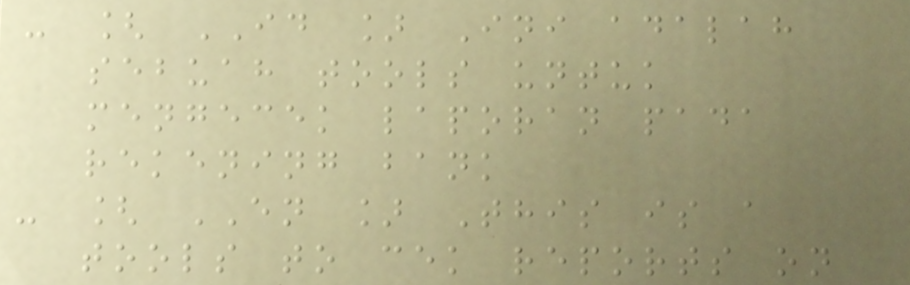- [ ID ] Ini adalah
sebuah tools untuk
mengecek laporan pada
rekening bank
- [ EN ] This is a
tools to cek reports on
